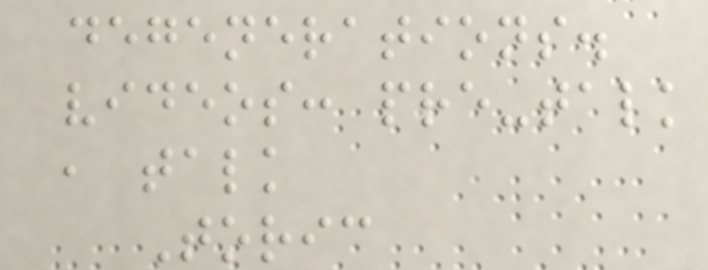degenerations.
videos: pre-talk
, talk
Toric
